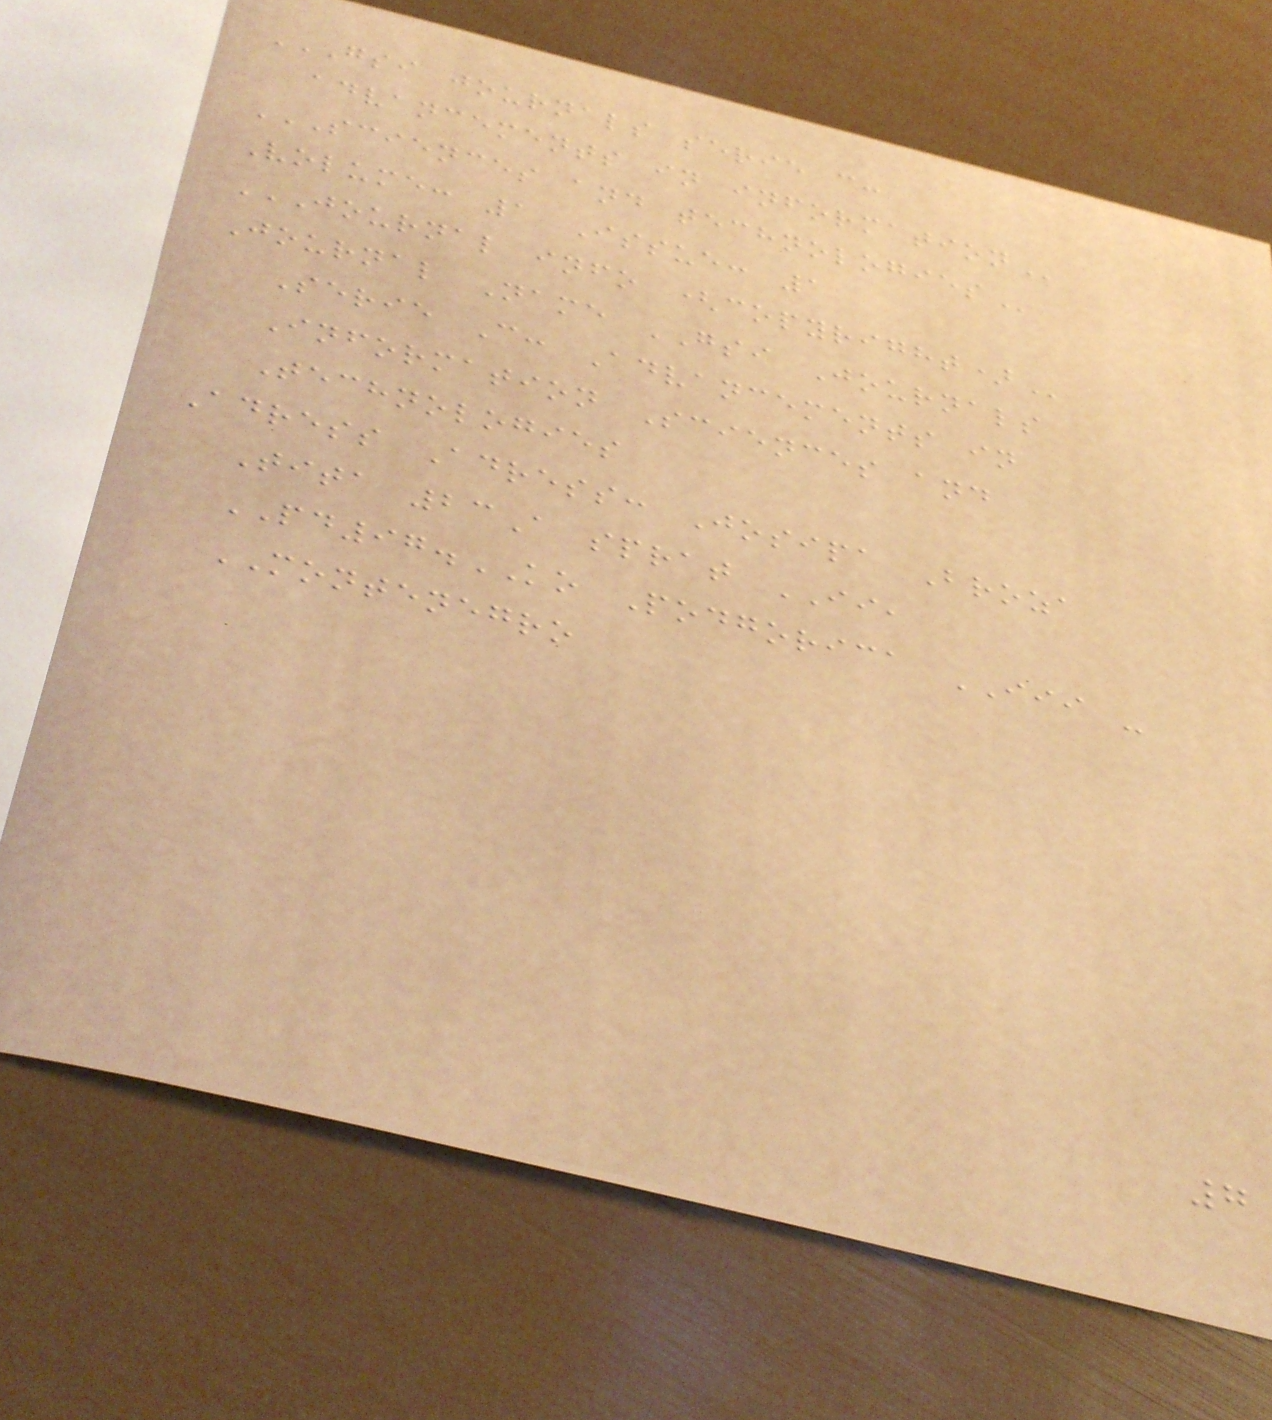GSI JOURNALS SERIE C:
ADVANCEMENTS IN INFORMATION
SCIENCES AND TECHNOLOGIES
Volume: 1 Issue: 1
JOURNAL INFO (COPYRIGHT)
Journal Name GSI Journals
Serie C: Advancements in
Information Sciences and
Technologies
Adress Adress: Josipa Broza
Tita 23A sprat II,
PD97.KO Podgorica III -
MONTENEGRO
7
